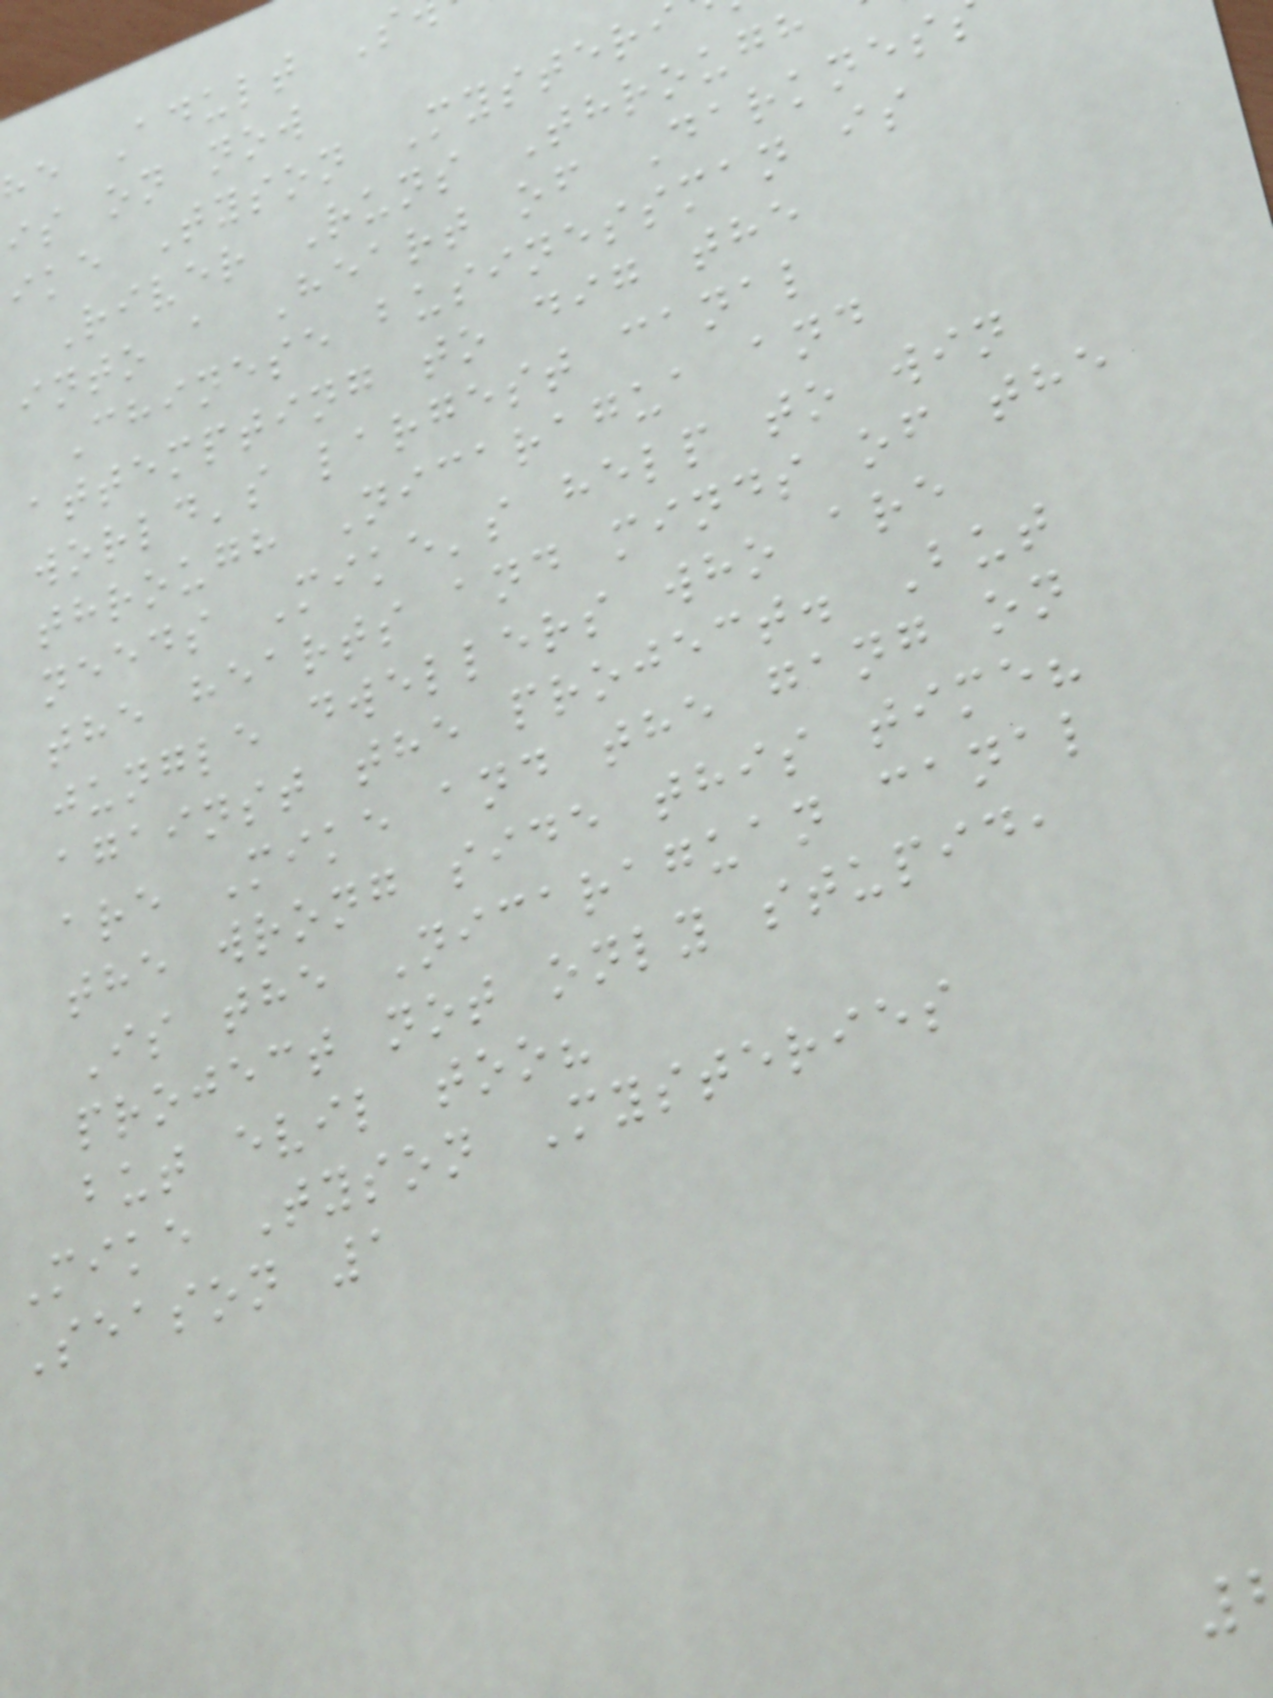he Adult S
is on now
ike Tyson Mysteri
River Runs Through
into a Heart of Darknes
Chinese businessman is
attempting to dig the
world's largest canal
through Nicaragua and
needs Mike's help to win
the hearts and minds of the
jungle dwellers who are
against the project. But
are Mike and the gang on
the wrong side this time?
Is the Nicaraguan canal
project not only stupid,
but evil too?
Mike Tyson Mysteries
Season 1
